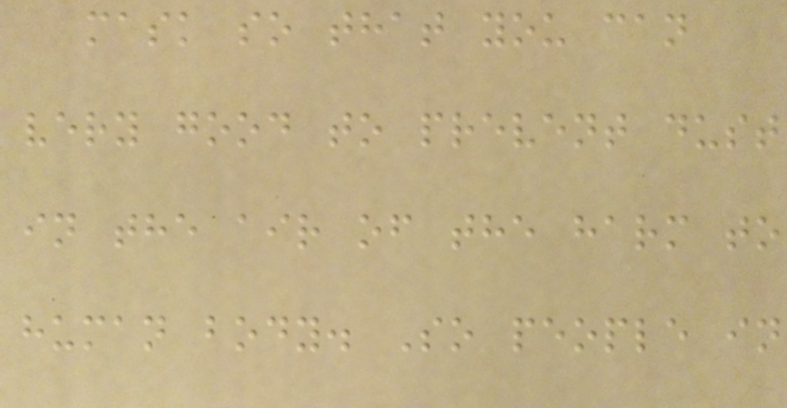mask so that you can
very good to prevent dust
in the air of the harm to
human body. So people in
